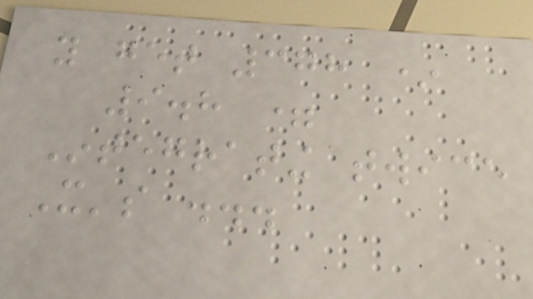you get 378 *
9.8 =
Integrating twice
It's ...
